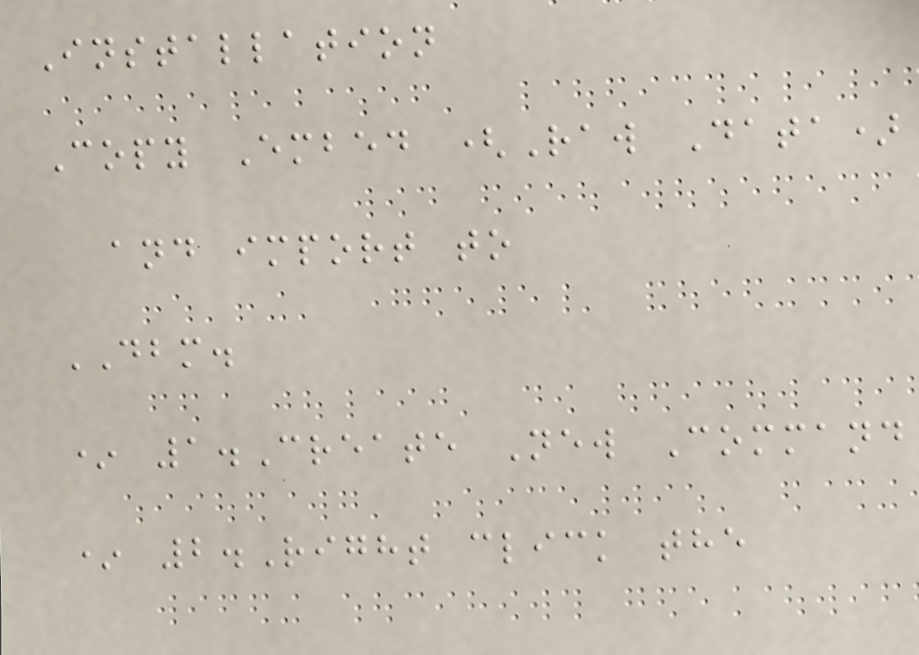Installation
Copy Embed (Raw Data)
and import to
DBM.
* 1.Create New Command
* 2.Right click the
